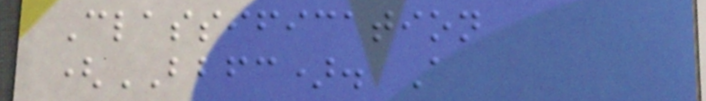Classification
(BBFC). A
